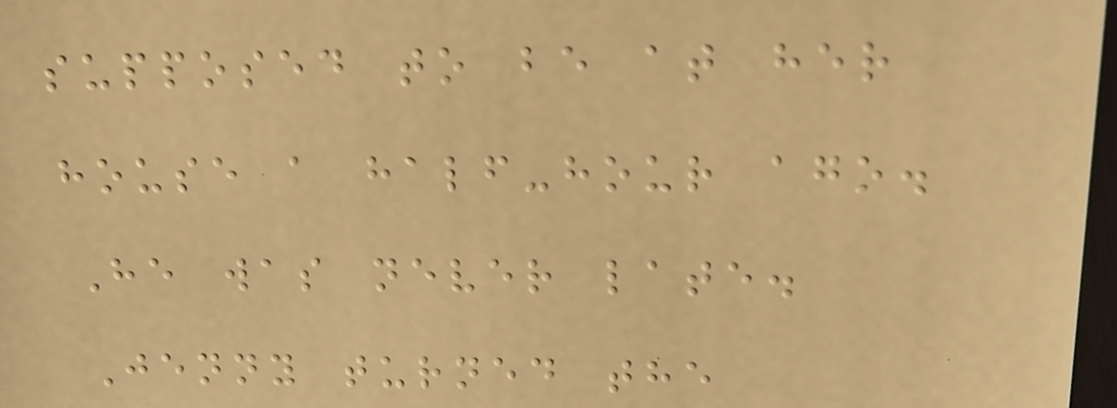supposed to be at her
house a half-hour ago.
He was never late.
Jenny turned the
